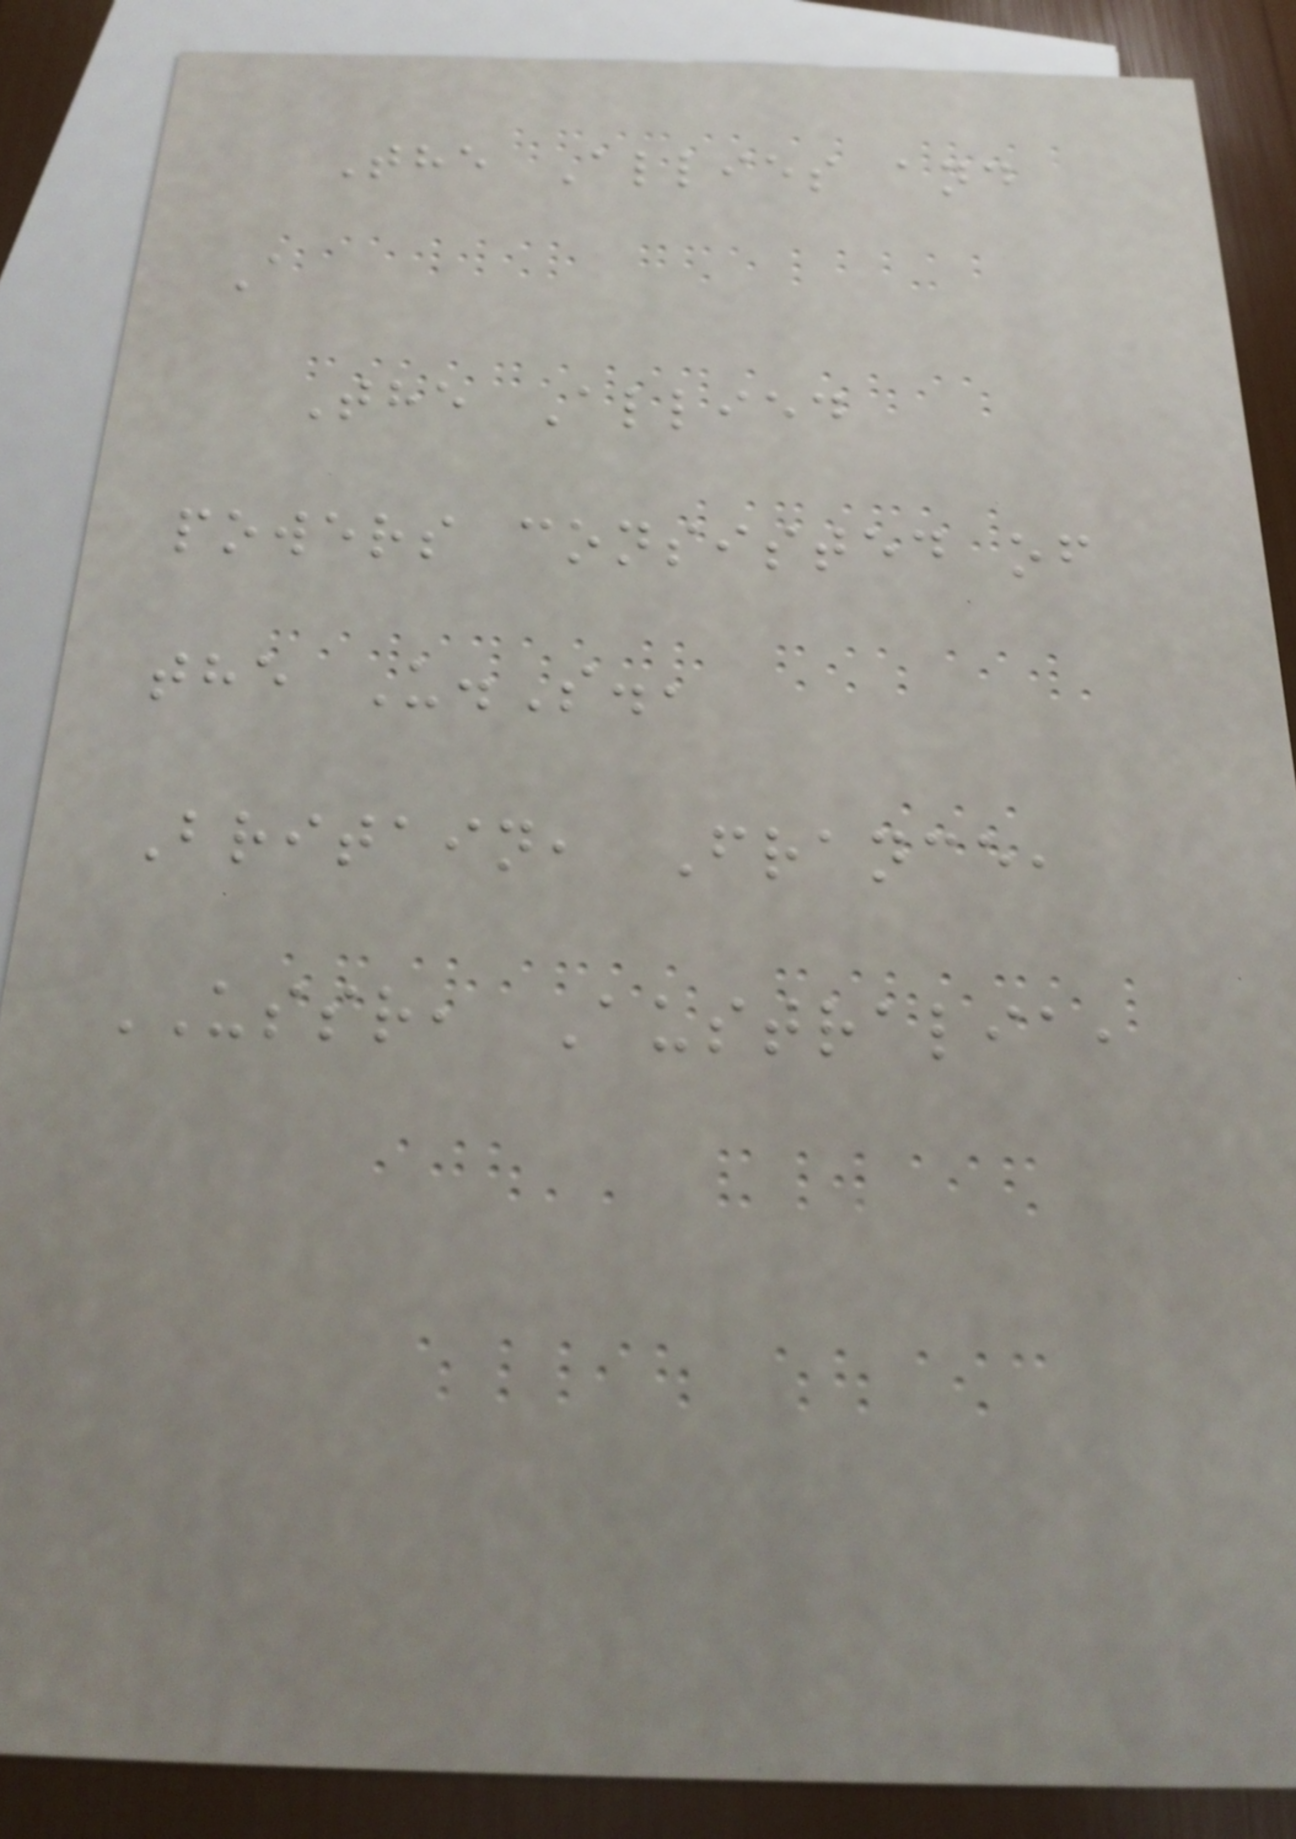The Allies and
A
The Allied
powers consisted of
the U.S.,
Britain, France,
USSR, Australia,
